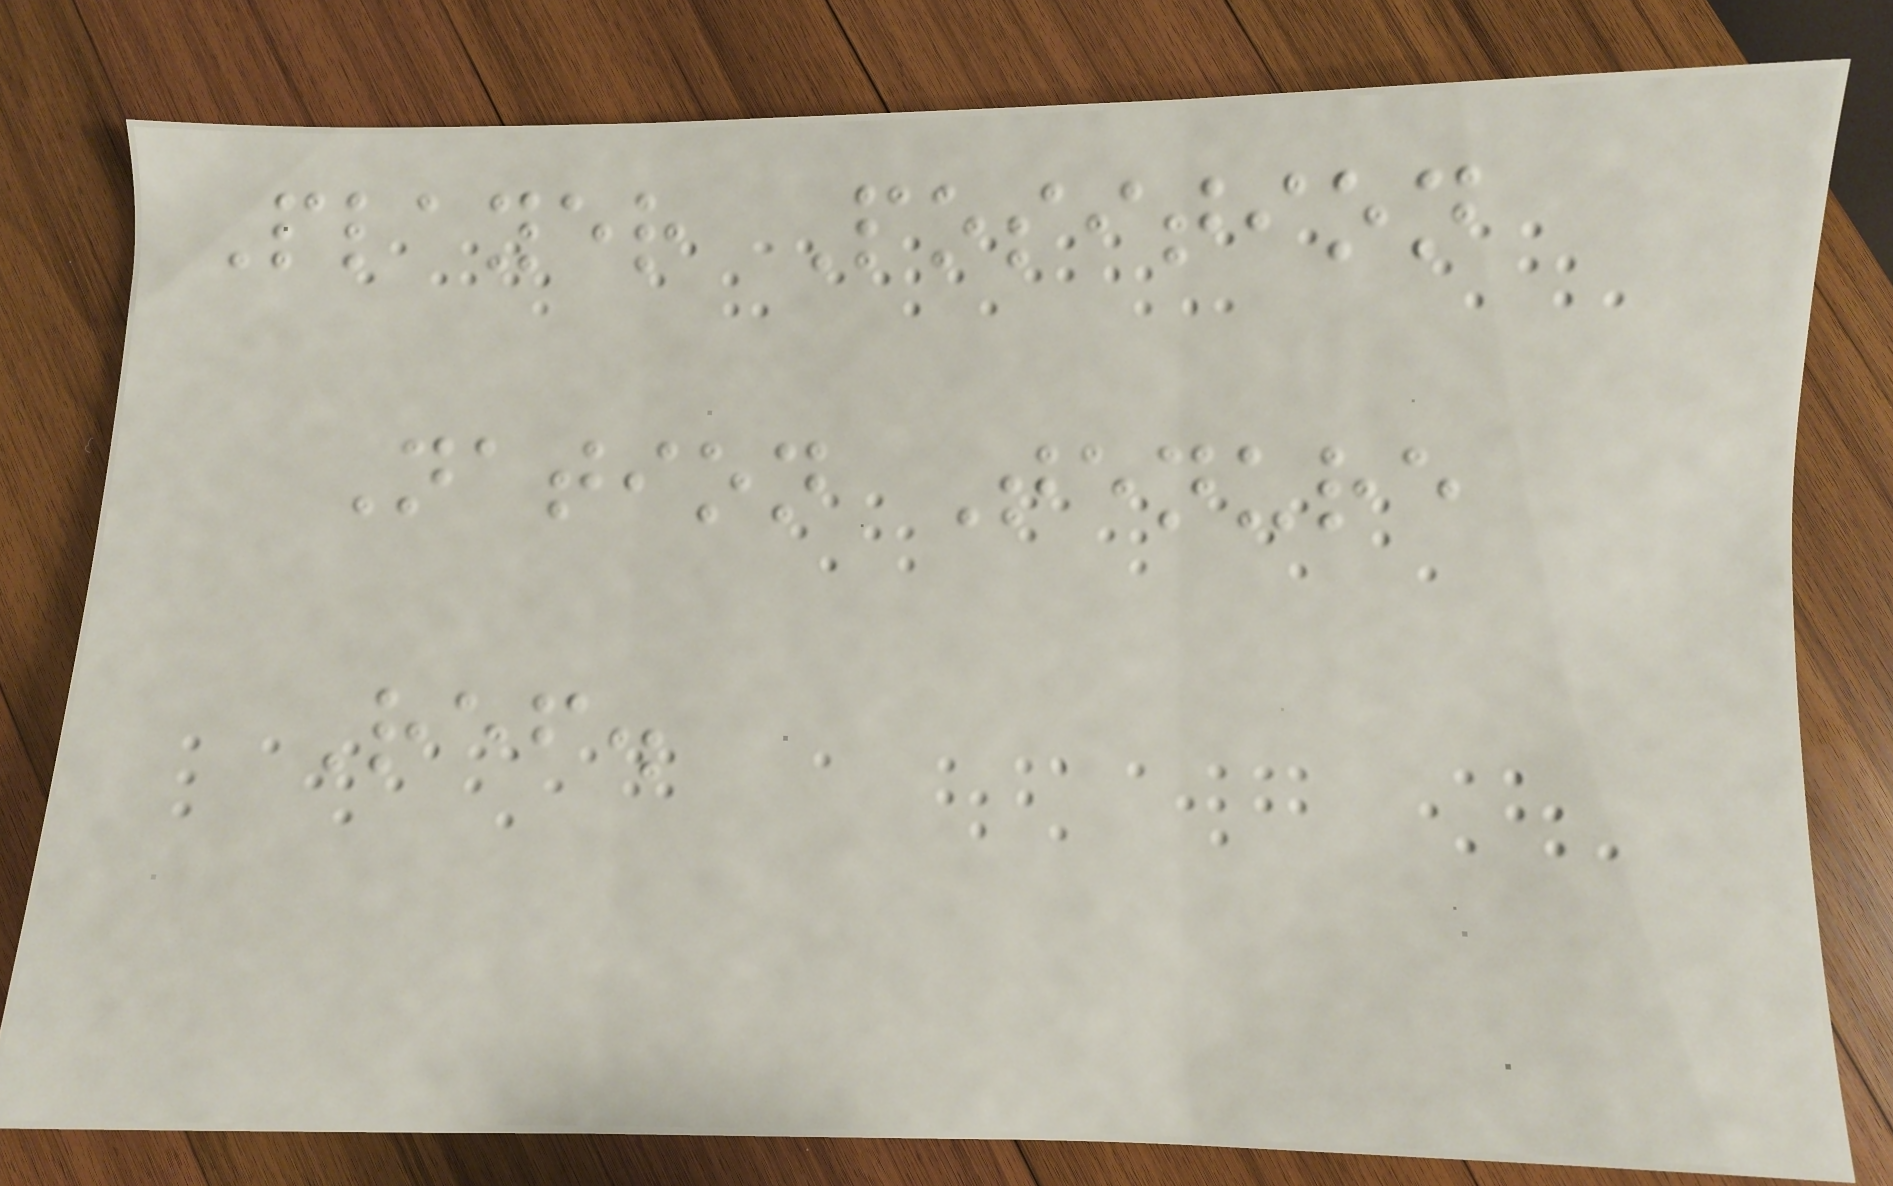Player Position
Nation Tenure
Ref.
